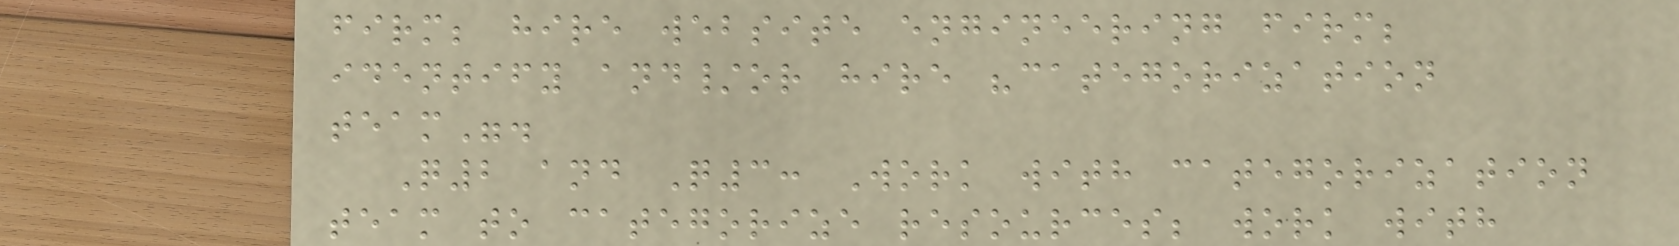firm; hire website engineering firm;
identify and/or hire "categorization
team".
Q2 and Q3: Work with categorization
team to categorize resources; work with
